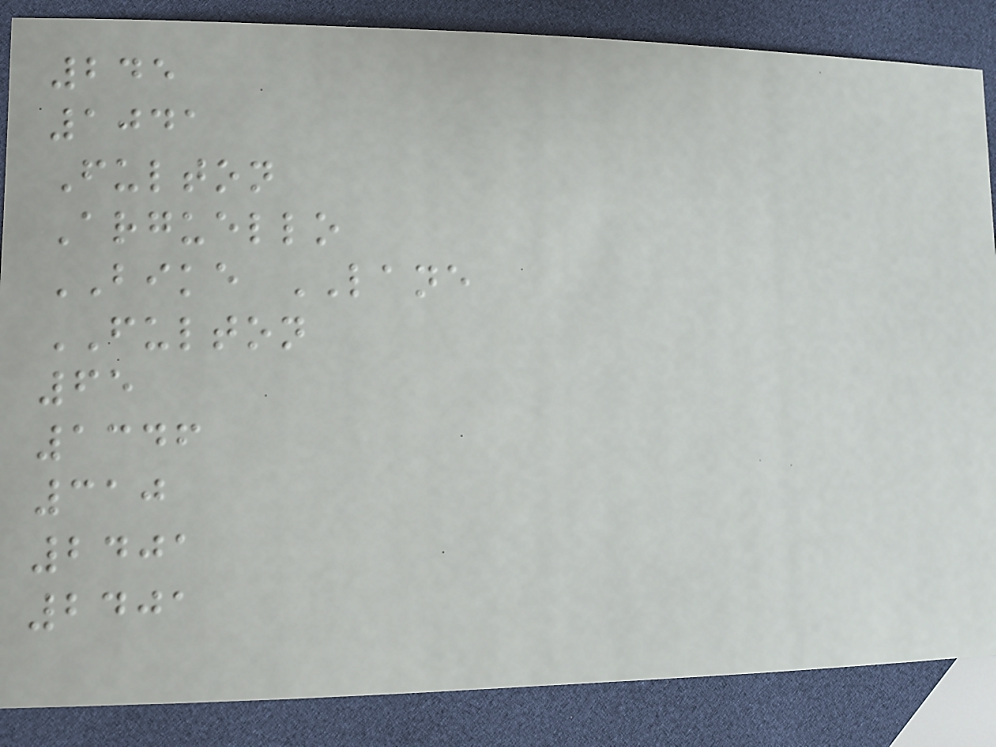245
1041
Fulton
Arguello
BIKE LANE
FULTON
65
1346
310
2401
2401
